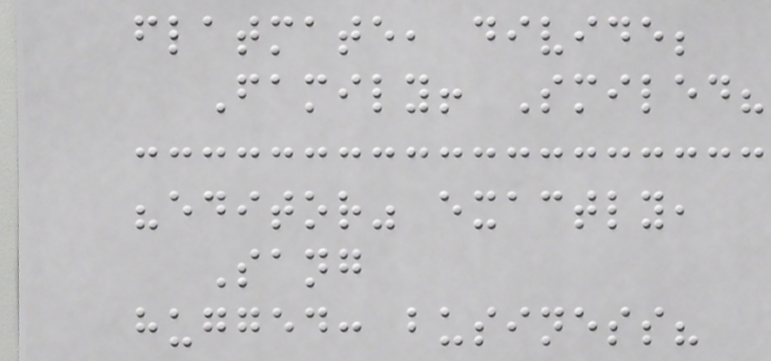flatmate, divide;
Family! Smiled?
"editor" exactly,
Sang
hugged: business?
